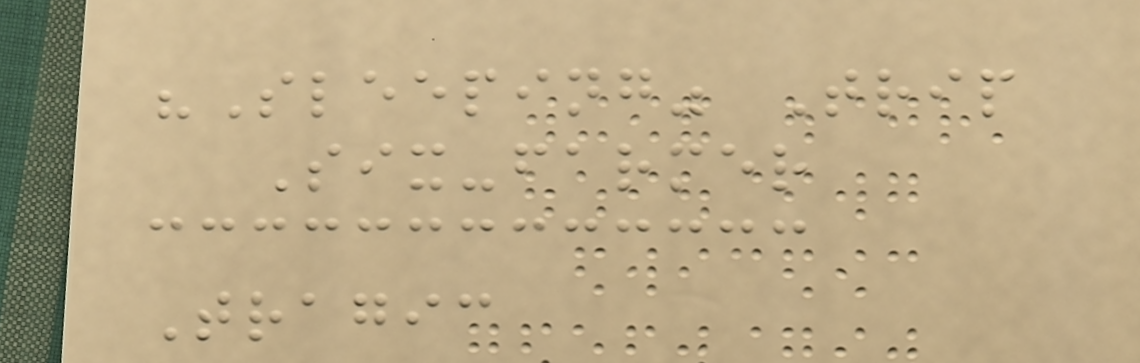"Sleeping" Trip
Six-farmer
Tragic
